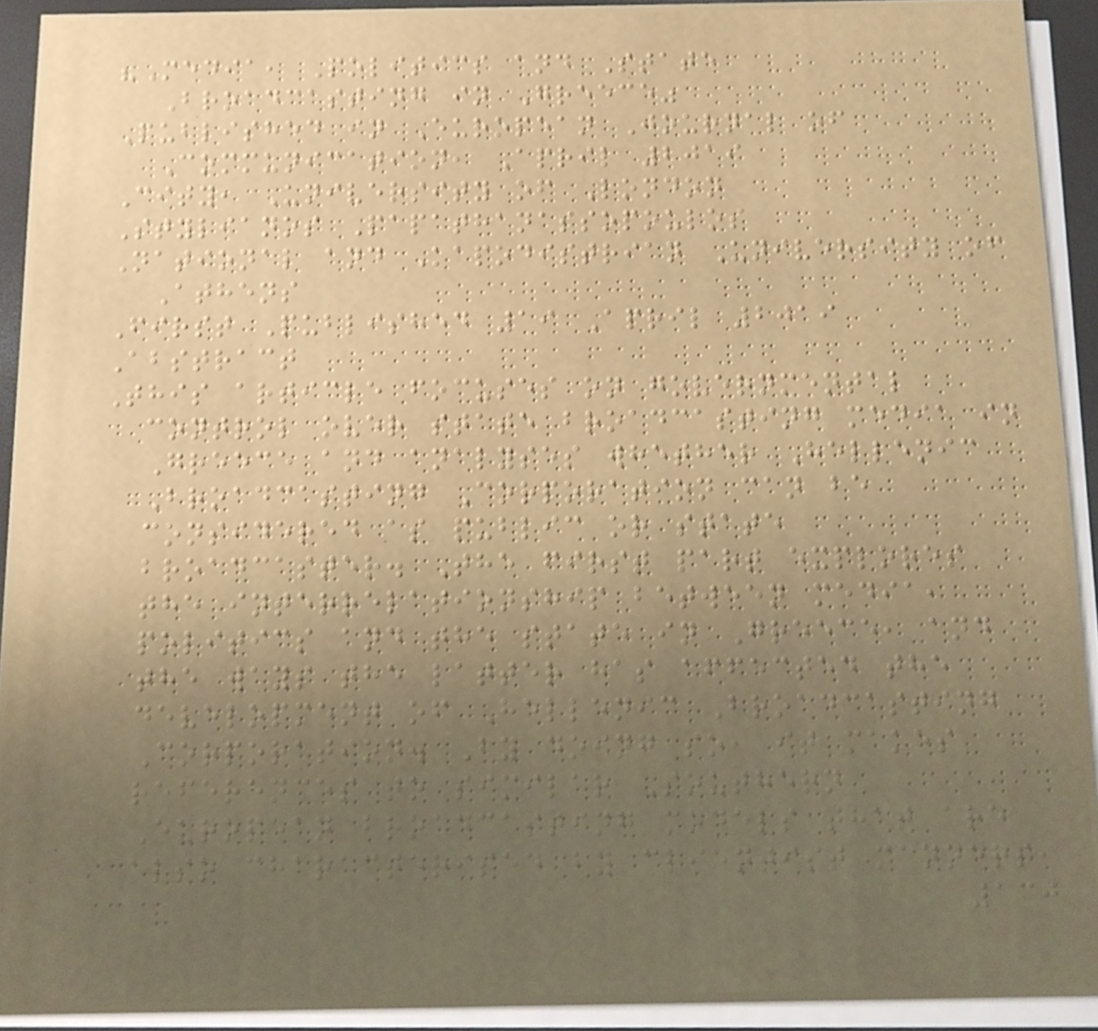"Media, Politics and State
Broadcasting in Greece"
Published in European Journal of
Communication, April 2019
City, University of London
Stylianos Papathanassopoulos
National and Kapodistrian University of
Athens
First Published 19 April 2019
Abstract
This article focuses on governmental
control over state broadcasting media in
Greece and analyses whether Hellenic
Broadcasting Corporation can be
considered as public or state
broadcaster. The first part explores
the interrelationship between media,
politics and the state in Greece, and
the ways the latter has affected the
development of Hellenic Broadcasting
Corporation. By doing so, it makes
references to similar Southern
European broadcasting models that are
also characterised by clientist manners,
130
